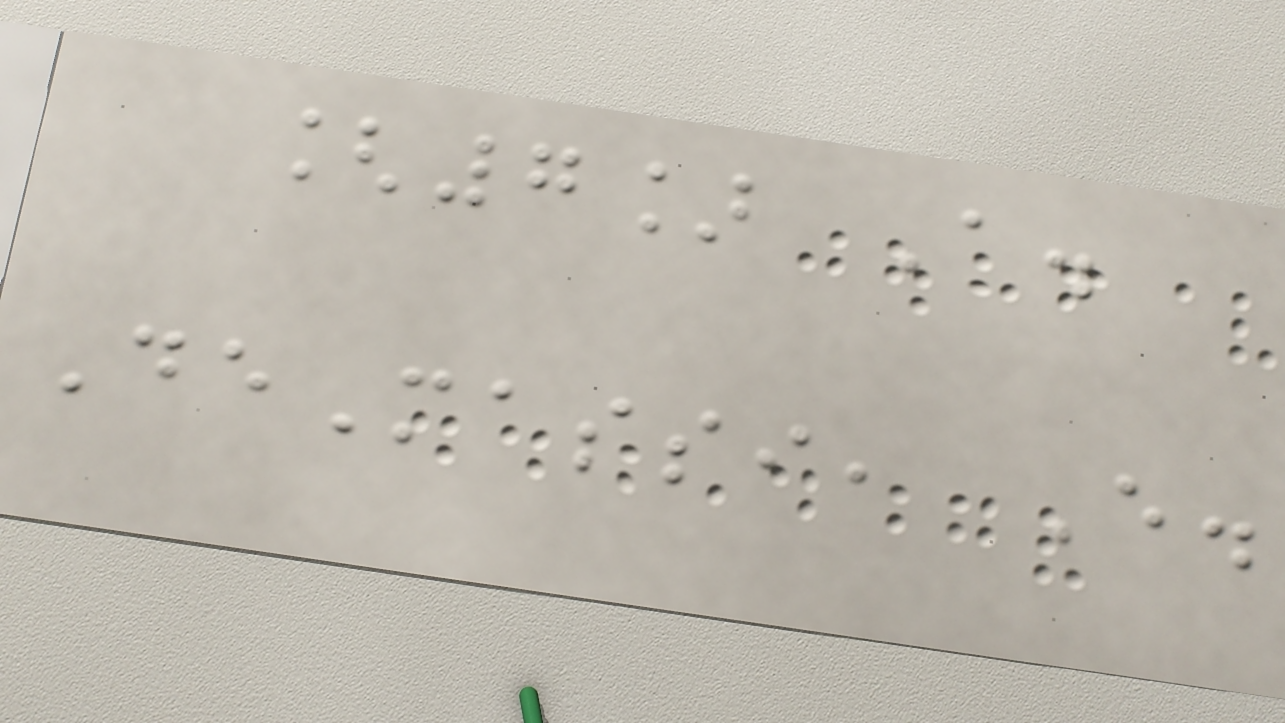[7] A.
DeMassi, E.
